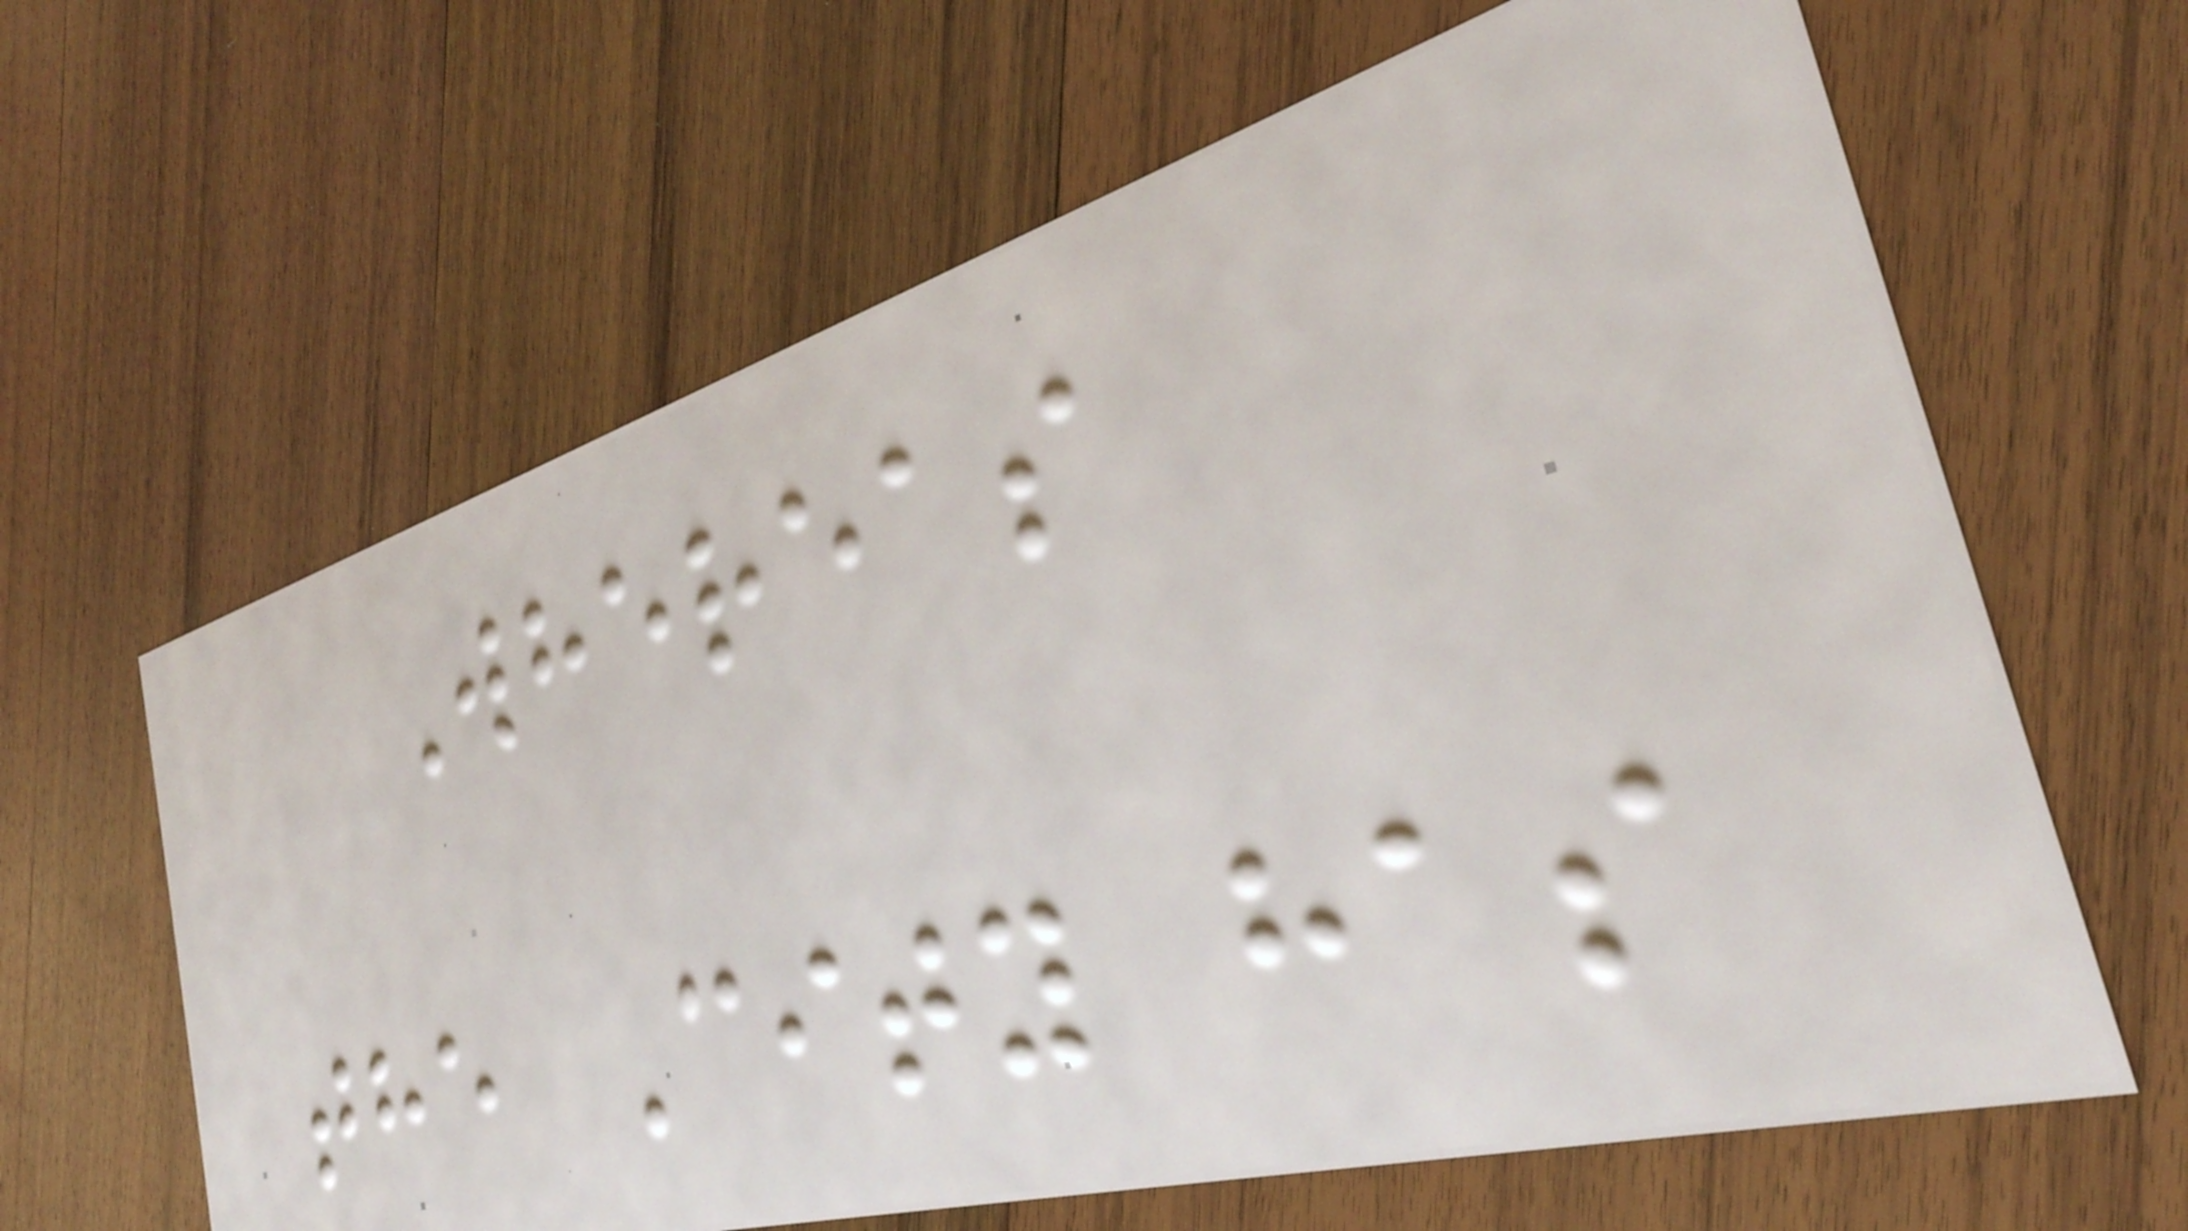Whereas
the City has
